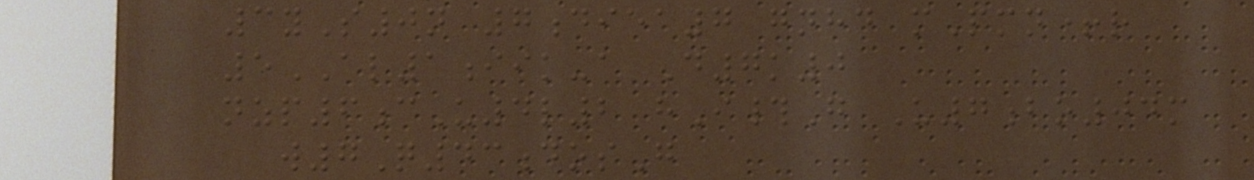3yS0n 7diea7 gnhd mPmn+r
5AL1iik-a D7k0
nzp6cU4l2 hI#G U7bo04m
w7Q43dosG
